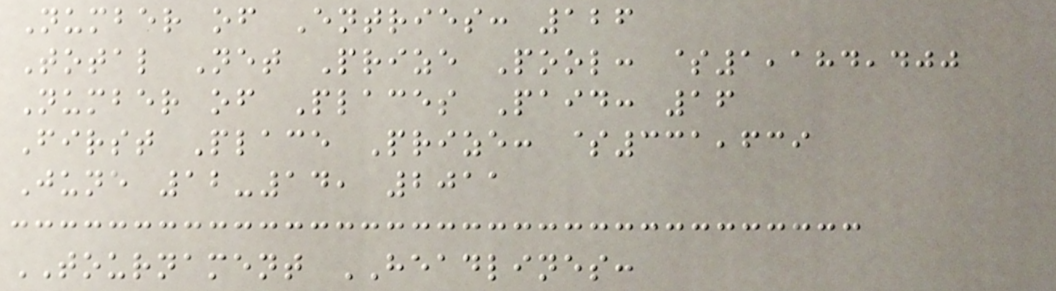Number of Entries: 126
Total Net Prize Pool: $1,184,400
Number of Places Paid: 16
First Place Prize: $331,639
June 12-14, 2011
TOURNAMENT HEADLINES:
